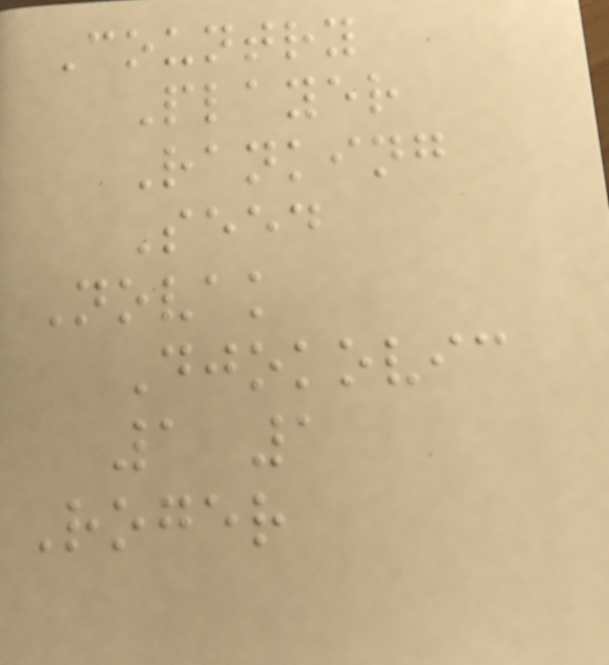Country
Player
Ranking
Seed
Novak
Djokovic
1 1
Roger
